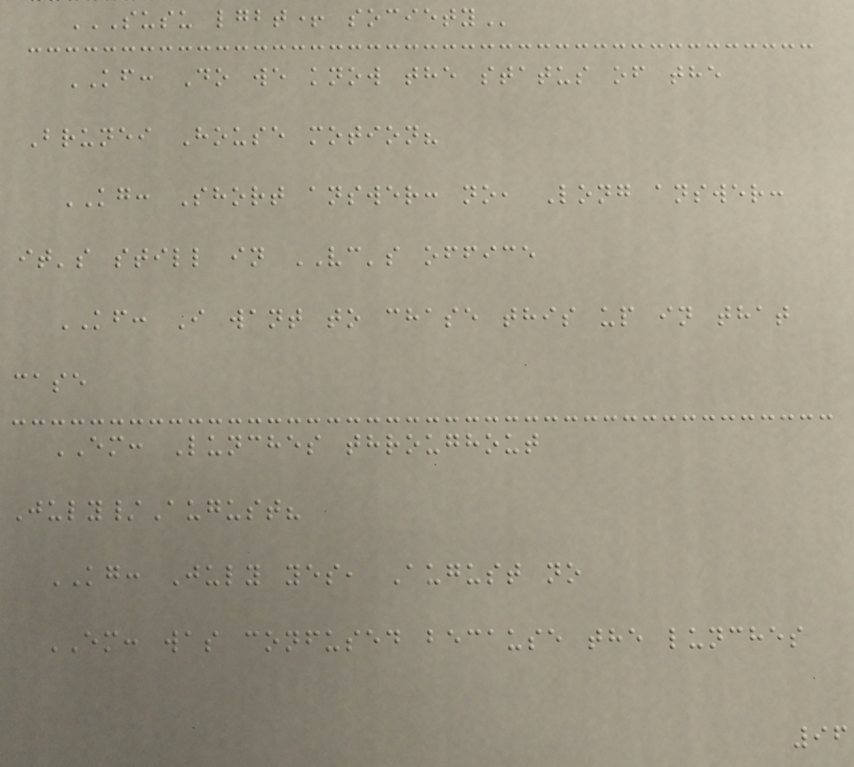SUSU LGBT+ SOCIETY
KF: Do we know the status of the
Brunei House motion?
KG: Short answer: no, Long answer:
it's still in VC's office
KF: I want to chase this up in that
case
EM: Lunches throughout
July/August?
KG: July yes, August no
EM: was confused because the lunches
96
